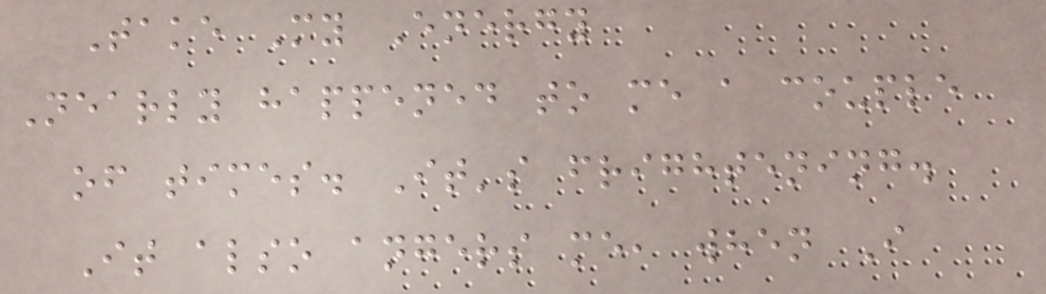Take My Energy
Nearly happened to me a couple
of times. It's frightening.
It also angers me, when I
